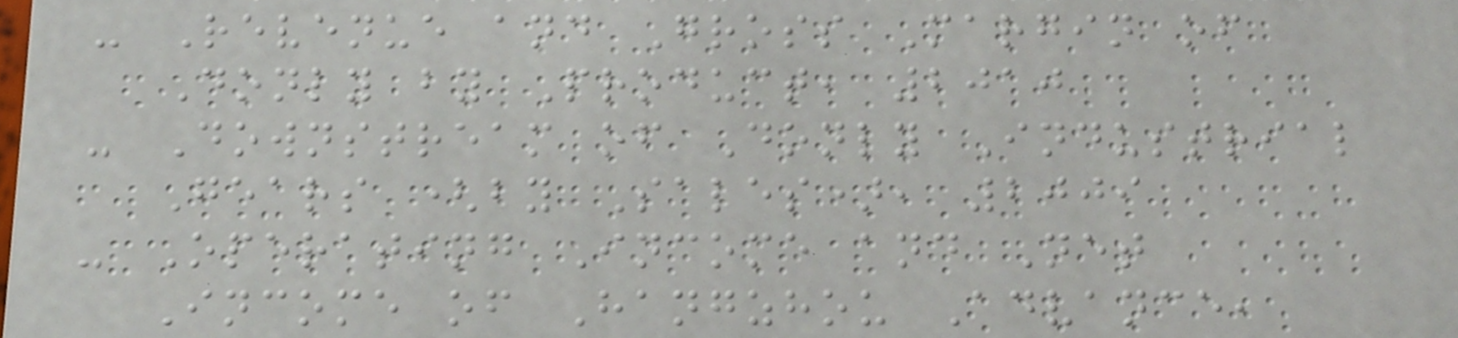- Revenue and Gross Margin of
Donly by Product, 2010
- Downstream of Donly Industrial
Gears (by Sales), 2009
- Operating Income and Net
Income of Hangzhou Advance,
